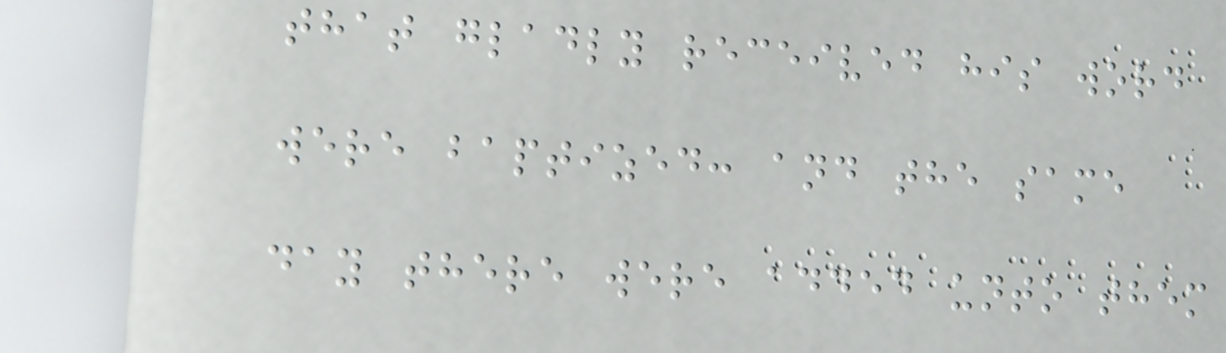that gladly received his word
were baptized: and the same
day there were added unto them
